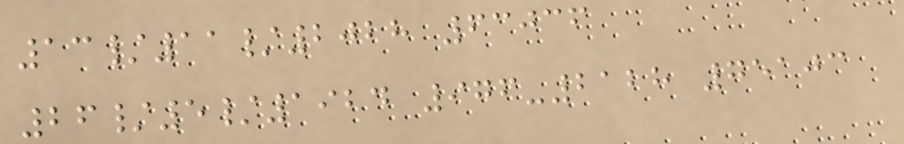13/11/2028 63036
26/5/1924 976-2128 75103
